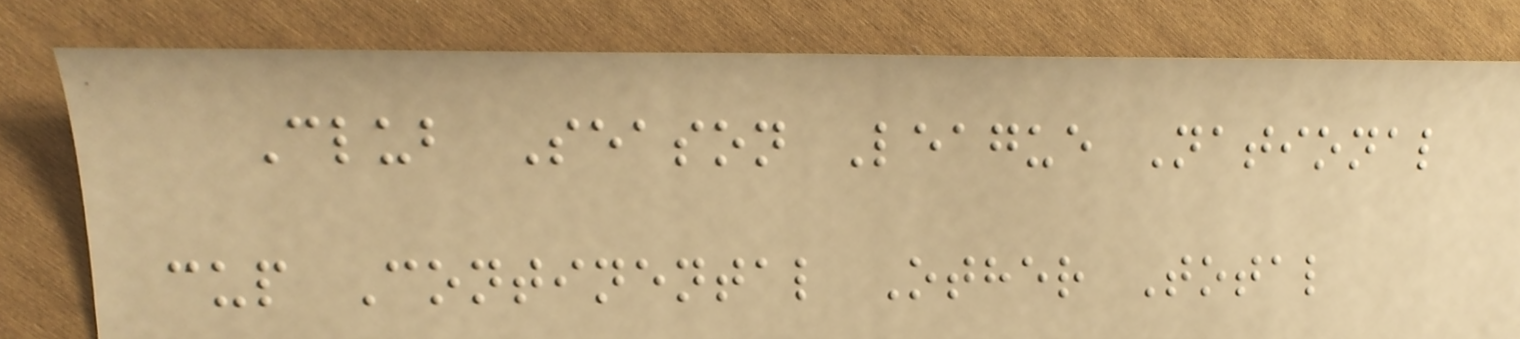Club Season League National
cup Continental Other Total
